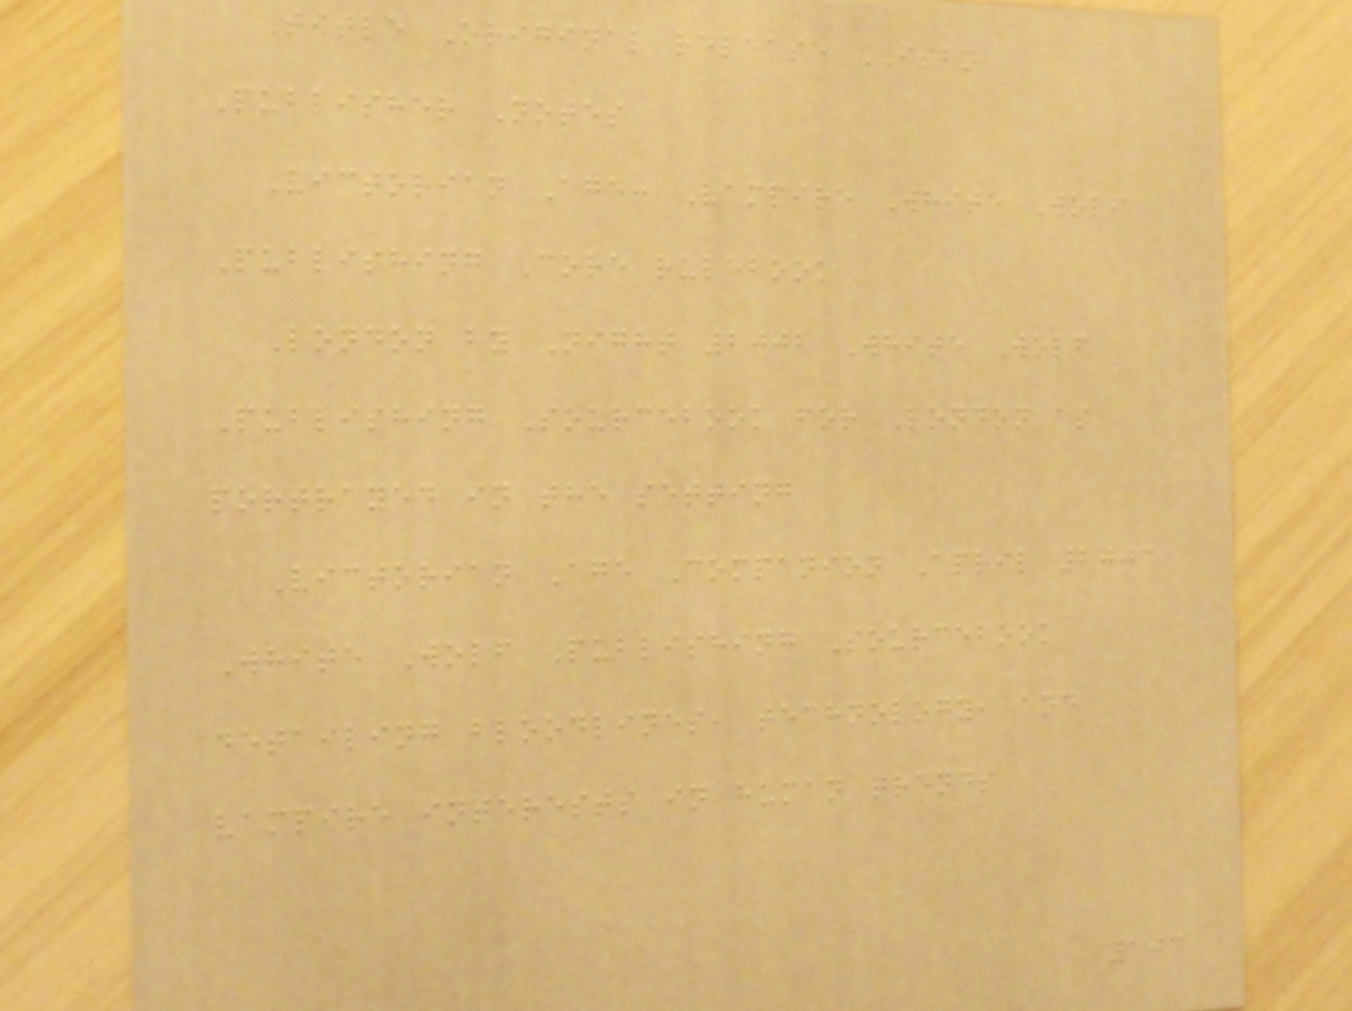Title Original release ISBN
Publisher Notes
Victorian Age: Vampire White Wolf
Publishing Core rulebook
London by Night 2002 White Wolf
Publishing Sourcebook for London as
portrayed in the setting
Victorian Age Companion April 2003
White Wolf Publishing Sourcebook
detailing bloodlines, technology, and
vampire interests in human trends
103
